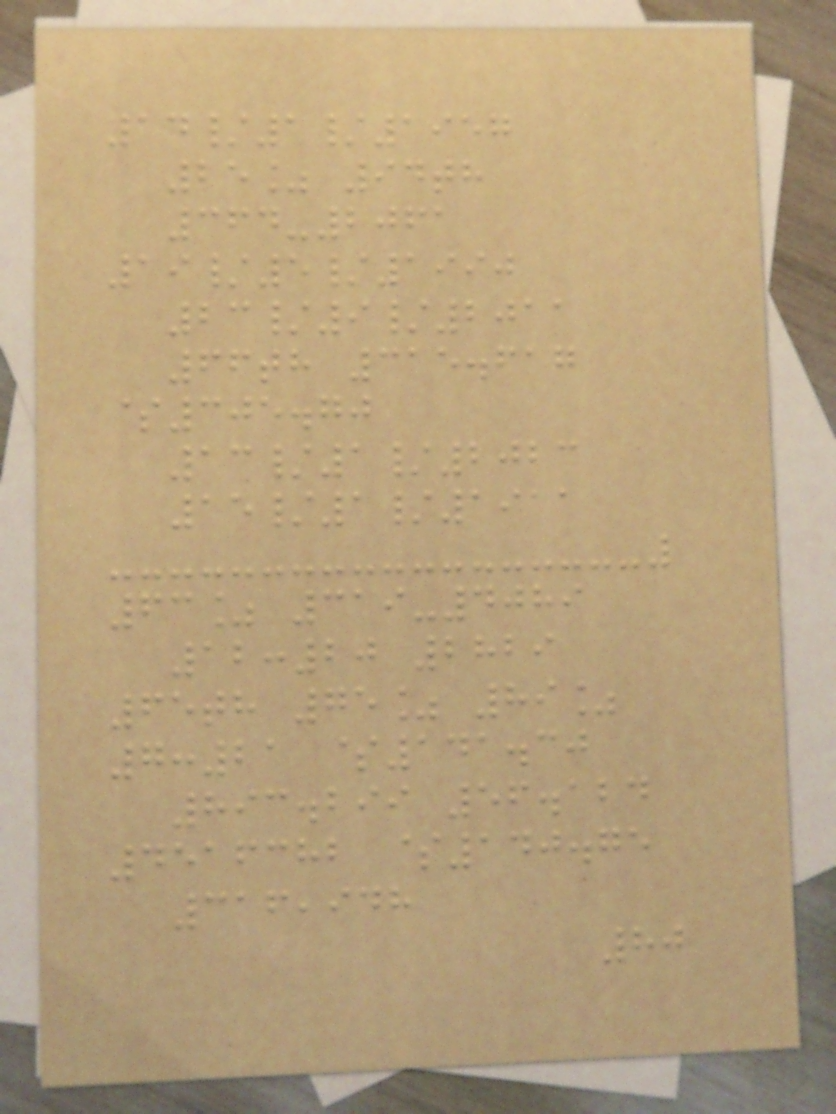14/1/1957
25% 94th
364-2061
19/5/1990
23/9/2011
66th 315.617
$305.70
13/1/2023
15/1/1911
63% 319-4089
12:20 2829
65th 75% 89%
7:21 $141.30
893.299 56.124
4516382 $140.75
316,948
80
